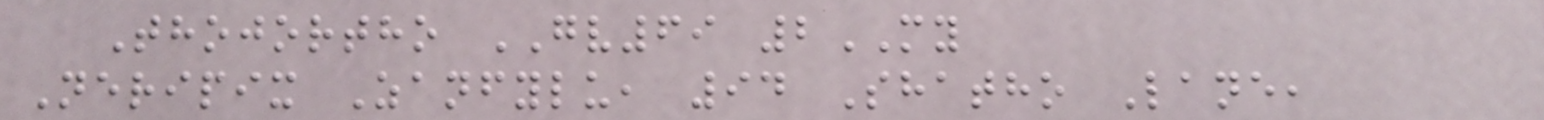Thojortho GV69 2MY
Neripix Zanfylu, 94 Shatho Lane,
